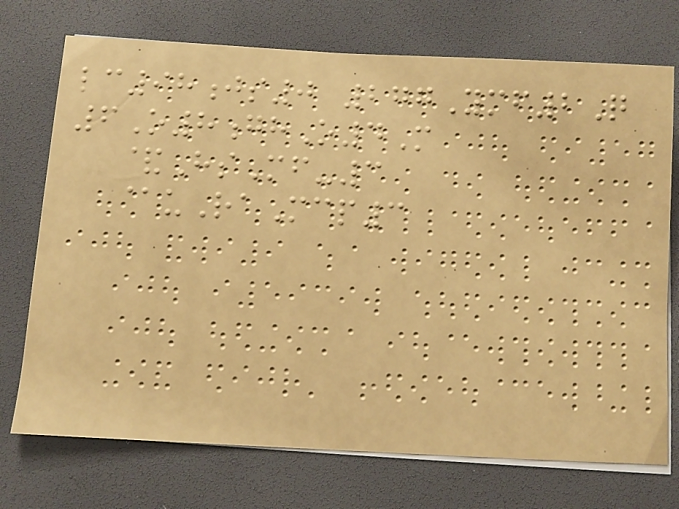lc98js0 277Ymf2Q
6O8ghO4M
&HsMf-3
@uRaMcp3
